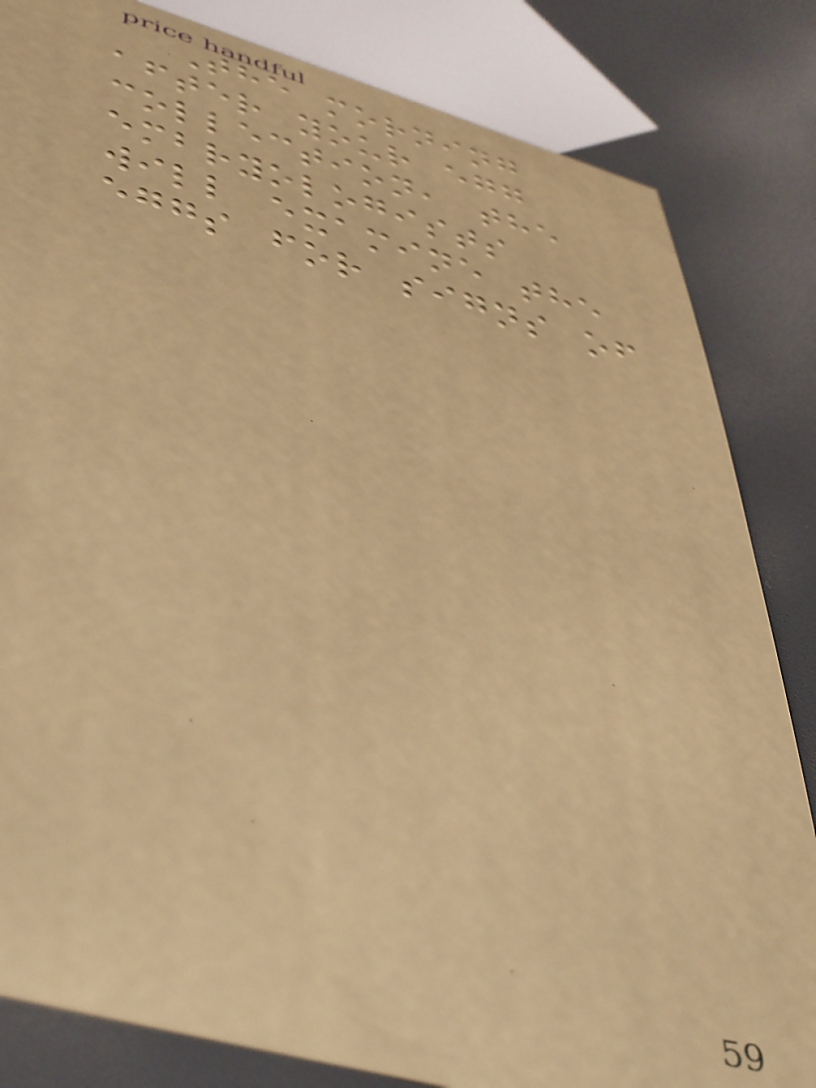The morning
after your egg
collection, the
embryologists
will examine the
eggs for signs of
